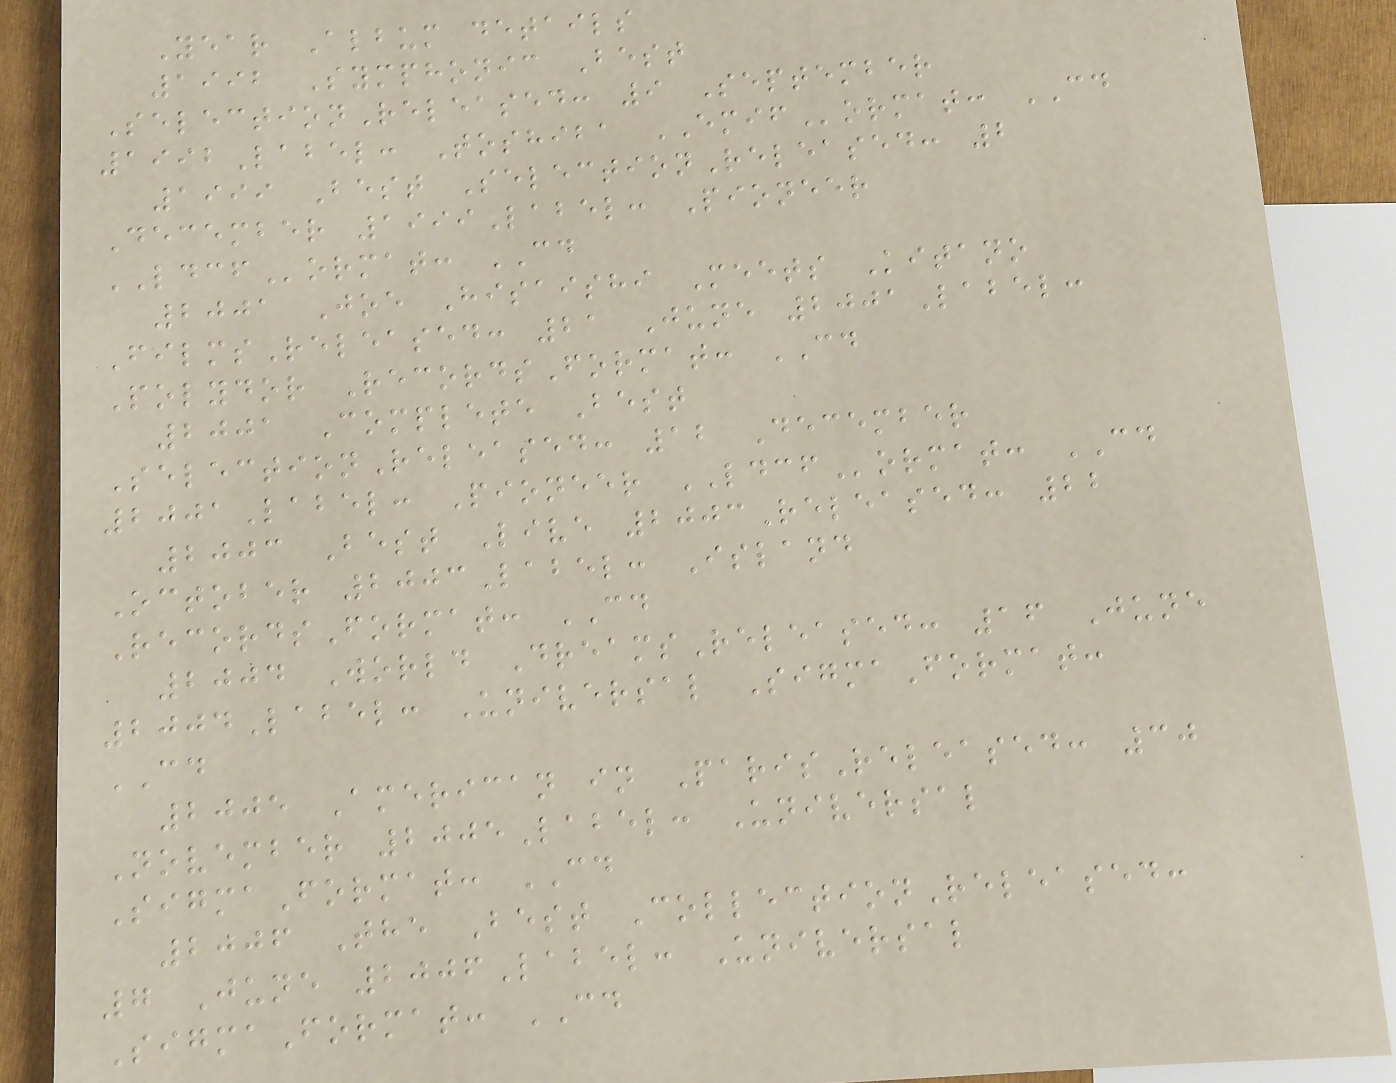Year Album details
1992 Symphonic Best
SelectionReleased: 9 September
1992Label: Toshiba EMIFormat: CD
1999 Best SelectionReleased: 2
December 1999Label: Pioneer
LDCFormat: CD
2001 Joe Hisaishi Meets Kitano
FilmsReleased: 21 June 2001Label:
Polydor RecordsFormat: CD
2001 Complete Best
SelectionReleased: 12 December
2001Label: Pioneer LDCFormat: CD
2003 Best Live 2003Released: 22
October 2003Label: Island
RecordsFormat: CD
2004 World DreamsReleased: 16 June
2004Label: Universal SigmaFormat:
CD
2005 American in ParisReleased: 30
November 2005Label: Universal
SigmaFormat: CD
2006 The Best CollectionReleased:
7 June 2006Label: Universal
SigmaFormat: CD
